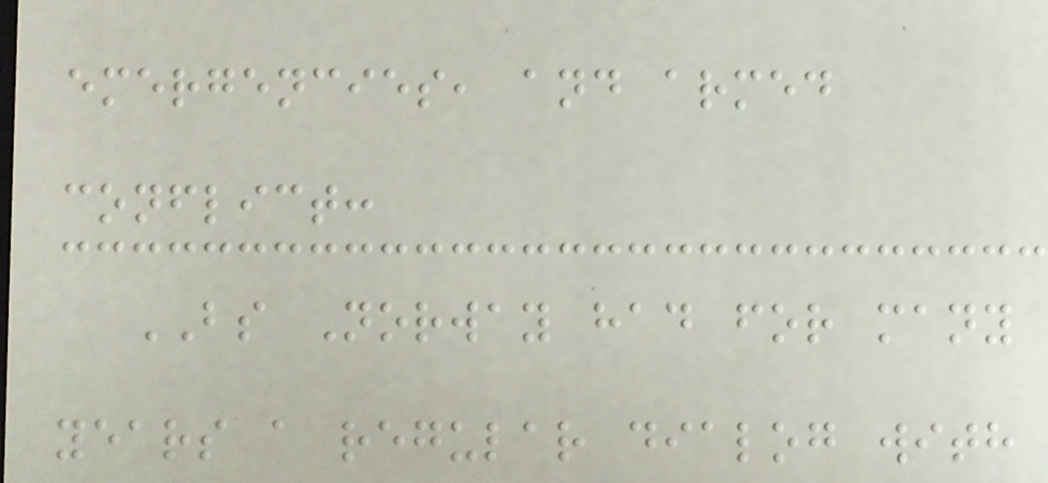emergencies, and armed
conflict:
BS Norway had for many
years a regular dialog with
